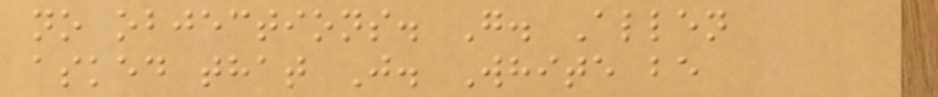no objections. G. Allen
asked that J. White be
